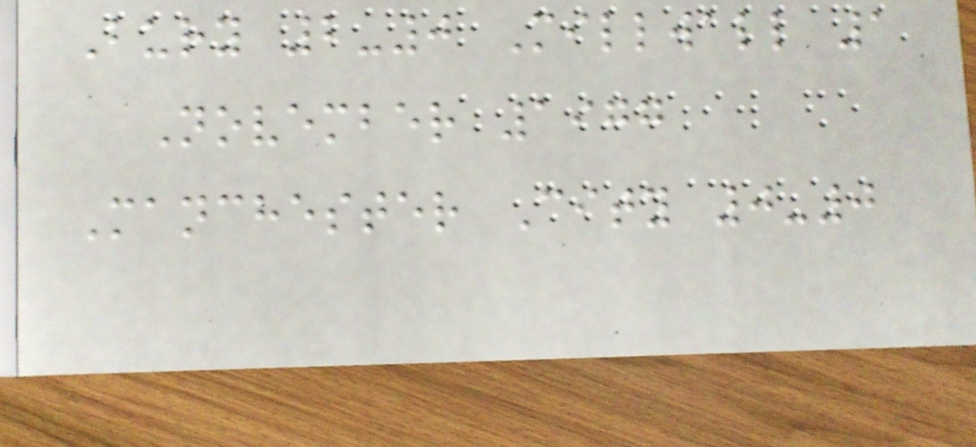Bury 2-0 Millwall 1
November 1977
Manchester City 0-0
